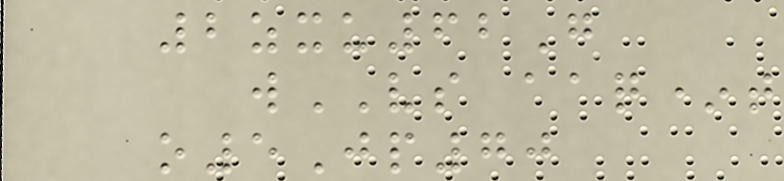2zxu62G
wVS aaq*t
o5Jp70
